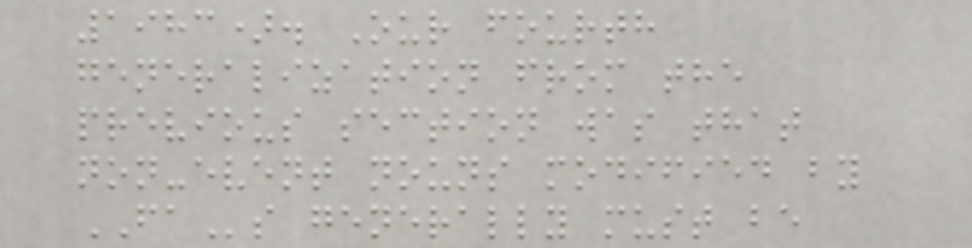1983). Our fourth
generalization from the
previous section was that
non-event nouns modified by
FAs generally must be
